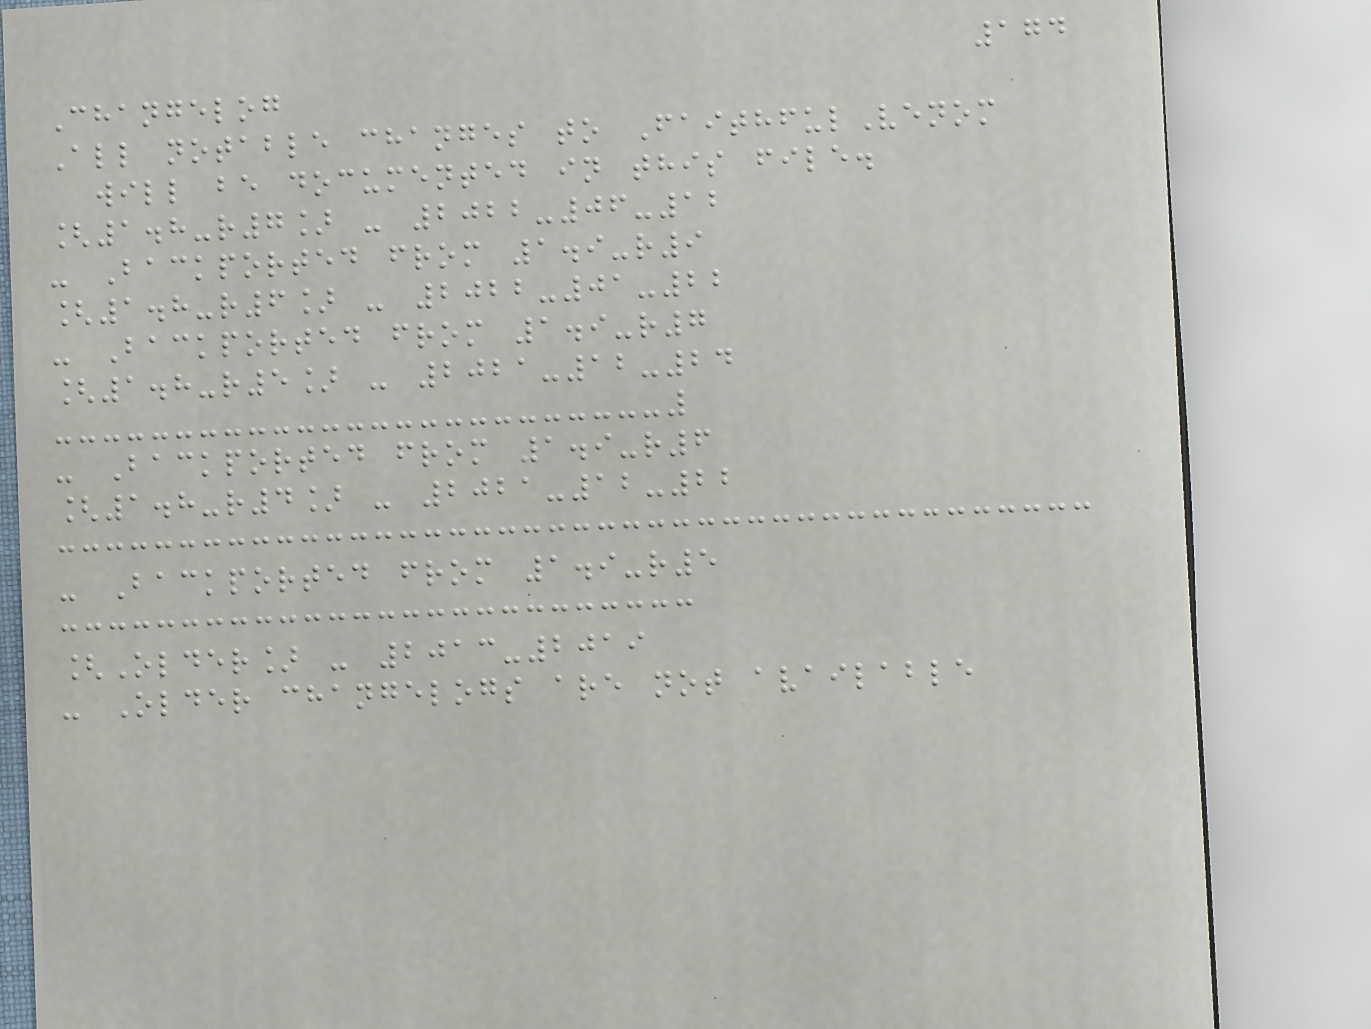174
Changelog
All notable changes to FaithfulVenom
will be documented in this file.
[1.8-r7] - 2022-06-12
- Backported from 1.9-r9
[1.8-r6] - 2022-01-22
- Backported from 1.9-r7
[1.8-r5] - 2021-12-24
- Backported from 1.9-r6
[1.8-r4] - 2021-12-22
- Backported from 1.9-r5
[Older] - 2013-2019
- Older changelogs are not available
